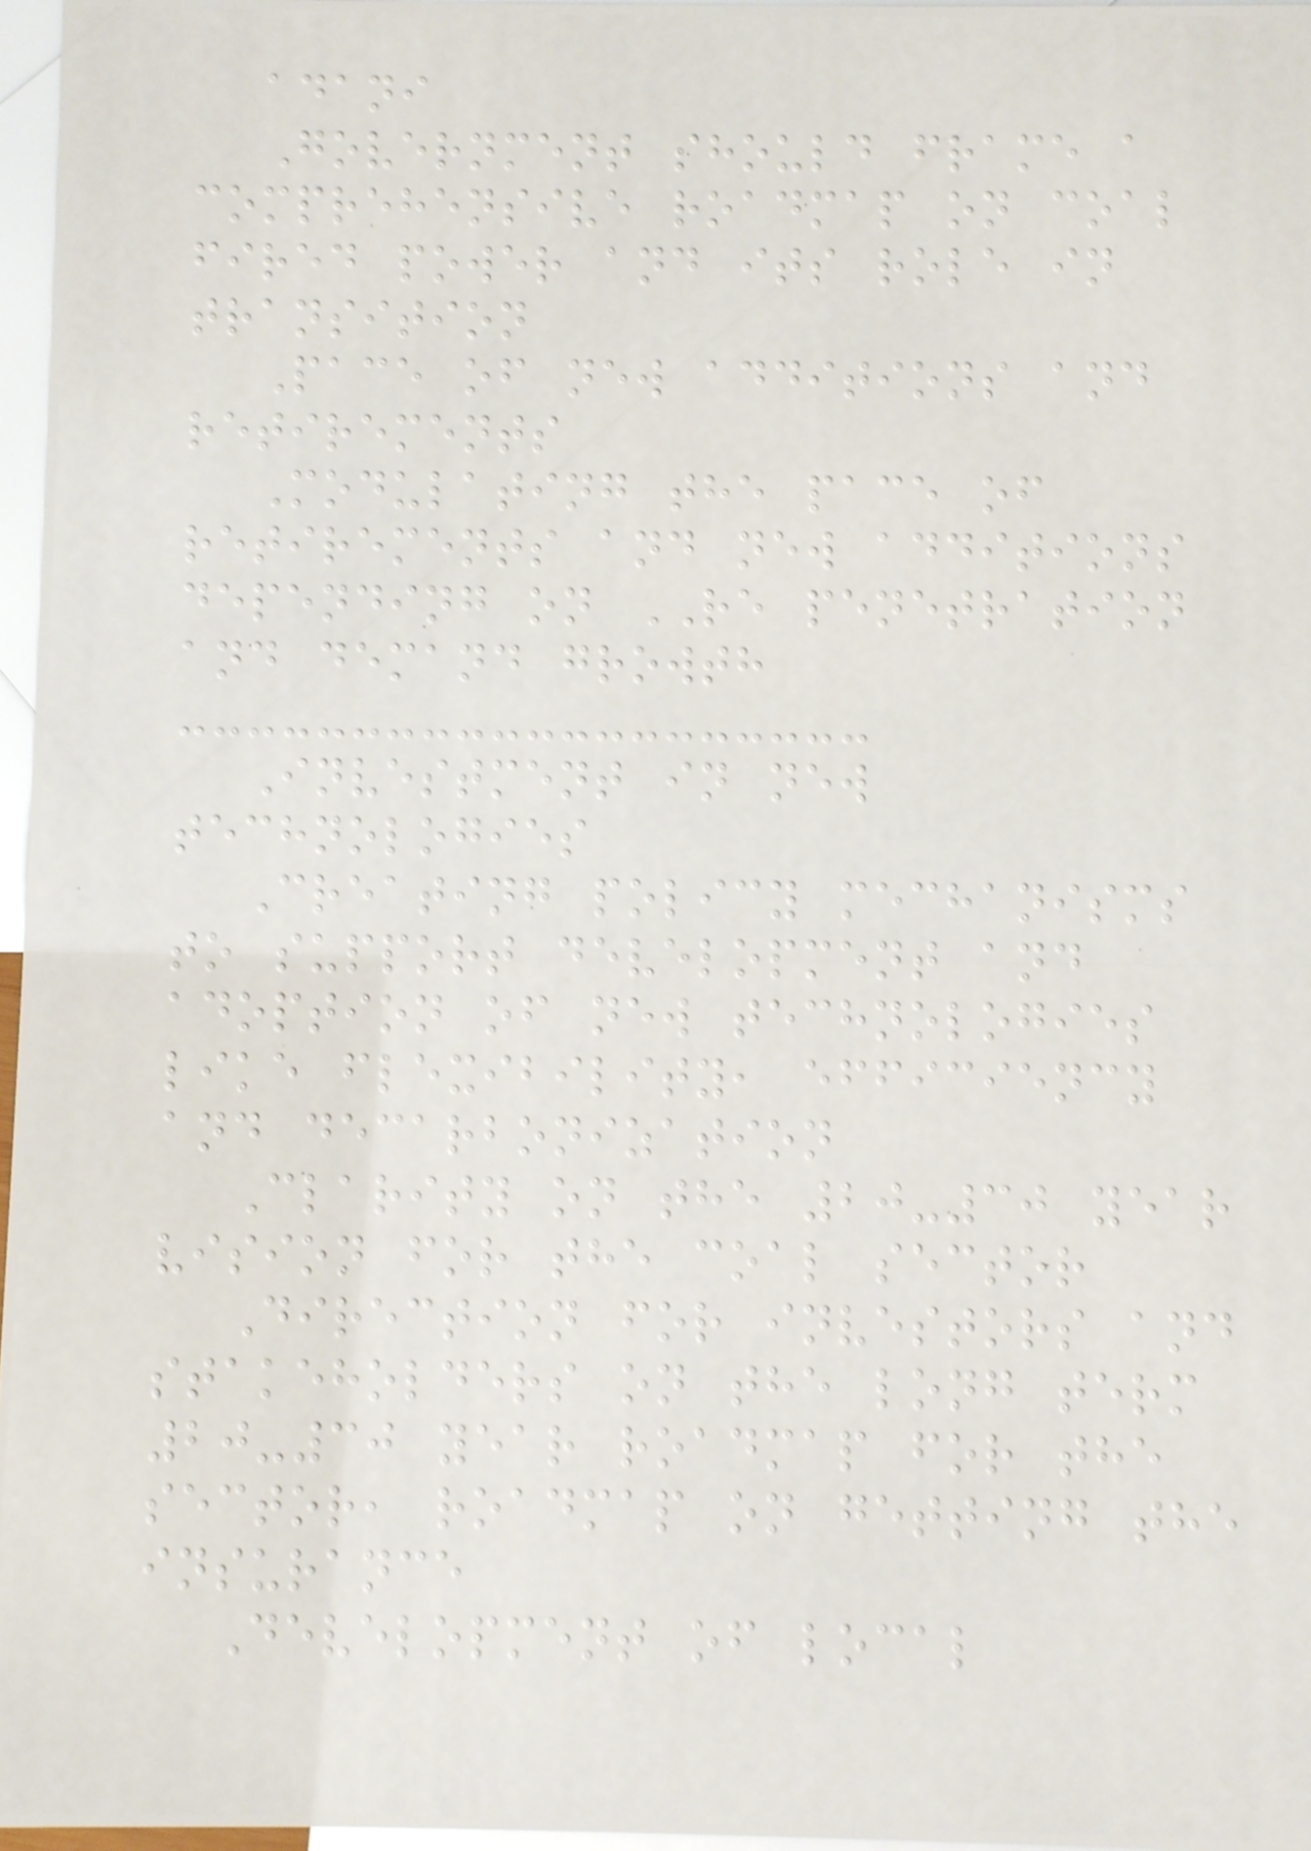adani
Government should frame a
comprehensive roadmap on coal
fired power and its role in
transition
Pace of new additions and
retirements
Modulating the pace of
retirements and new additions
depending on RE penetration
and demand growth
Investment in new
technologies
Creating policy mechanisms
to support development and
adoption of new technologies
like flexibility, efficiency
and decarbonization
Clarity on the 20-30 year
vision for the coal sector
Direction for investors and
stakeholders on the long term
20-30 year roadmap for the
sector, roadmap on getting the
insurance
Development of local
